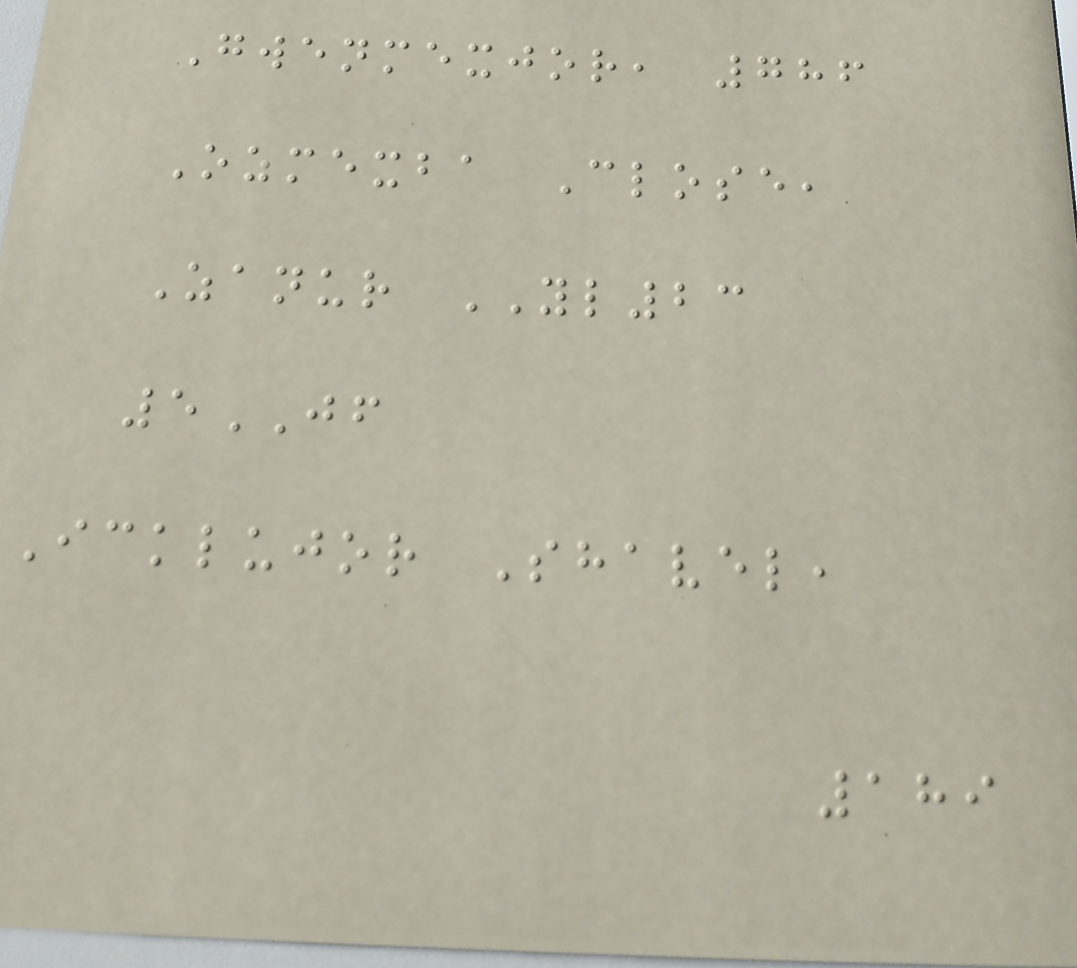Gwenmexjor, 786
Ozmexba Close,
Zanur YL23
5JF
Icklujor Shavel,
189
